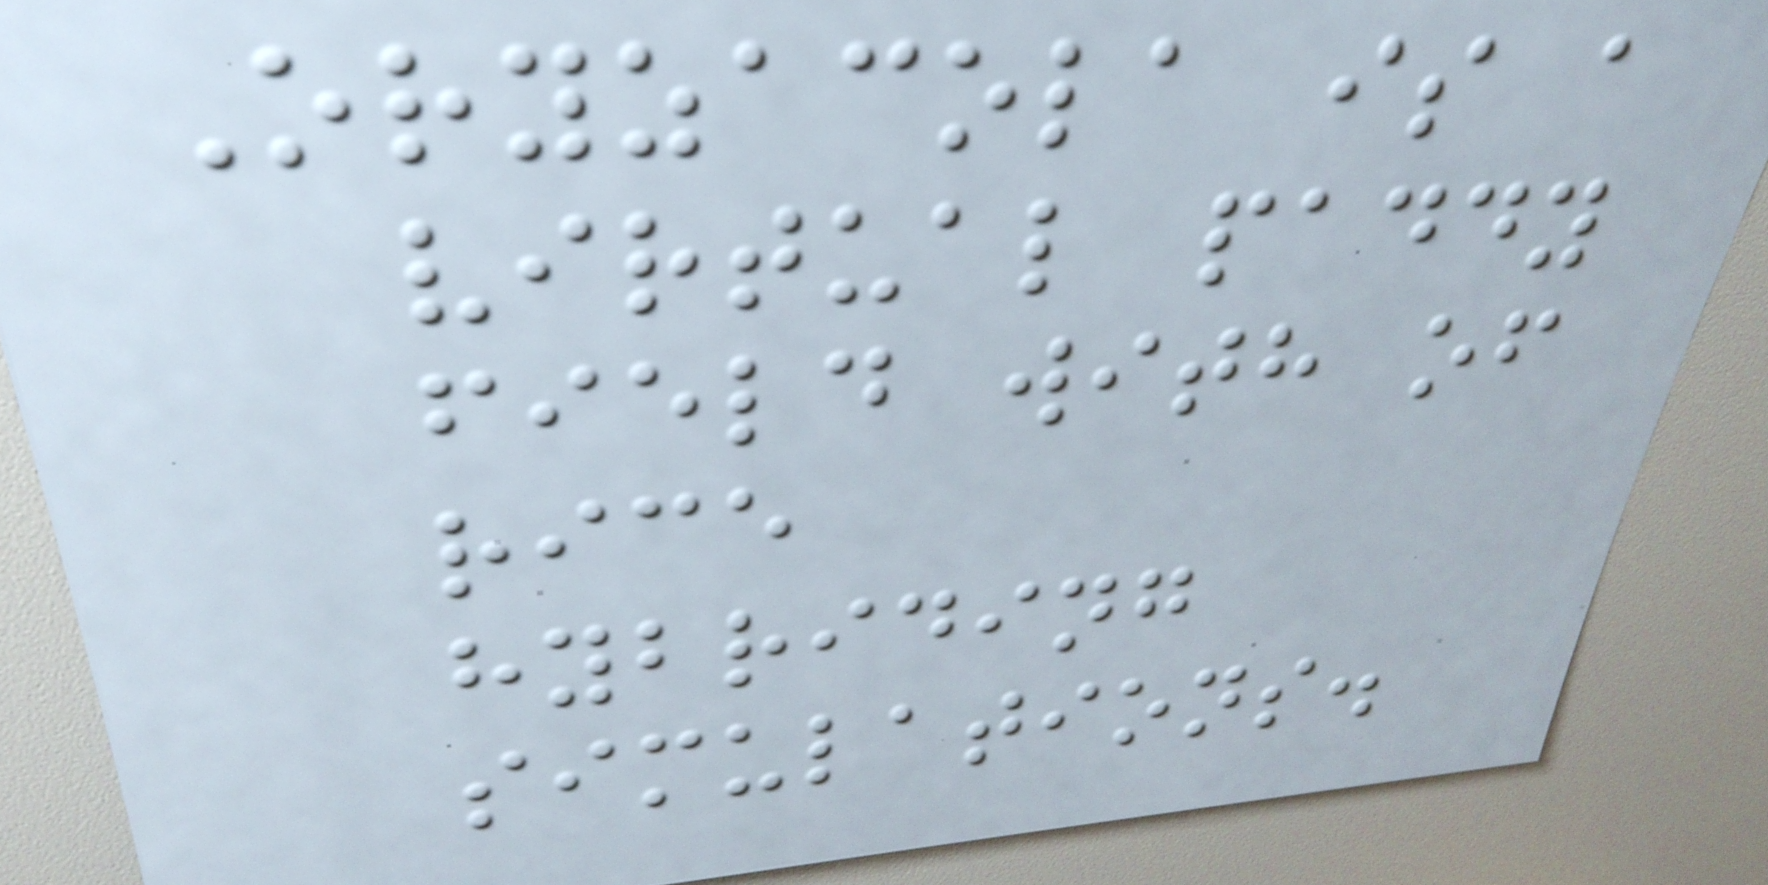Oryzacola is a
virtual paddy
field with of
rice
hybriding
simulations.
